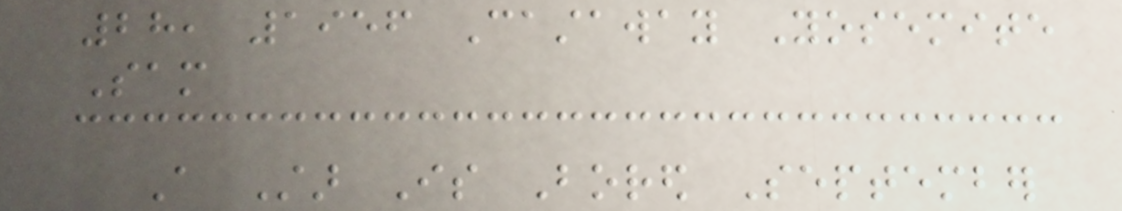28, 1956 Castaway Yosemite
Sam
A Star Is Bored September
